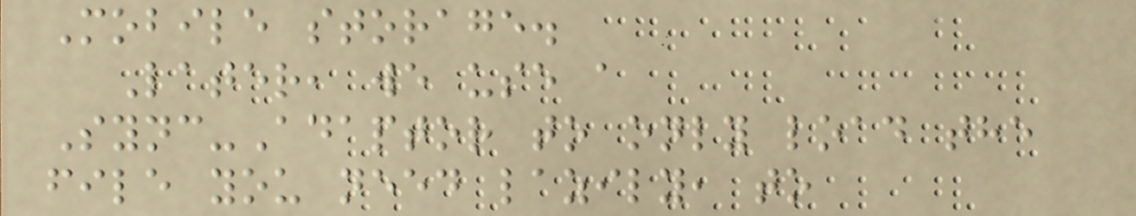Mobile storage.
Later, we use a
Sync-Adaptor to only load the
file you need lazily, to
